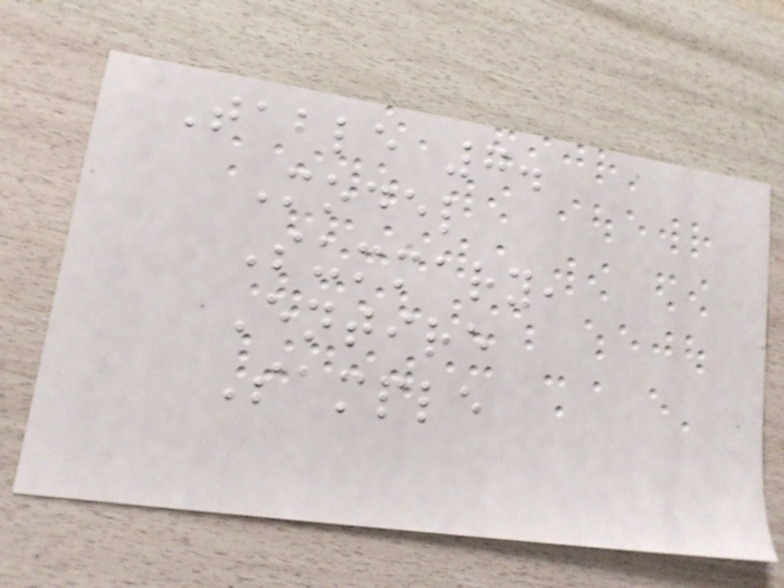Table 7.
Model
Summary,
Entire
Sample
